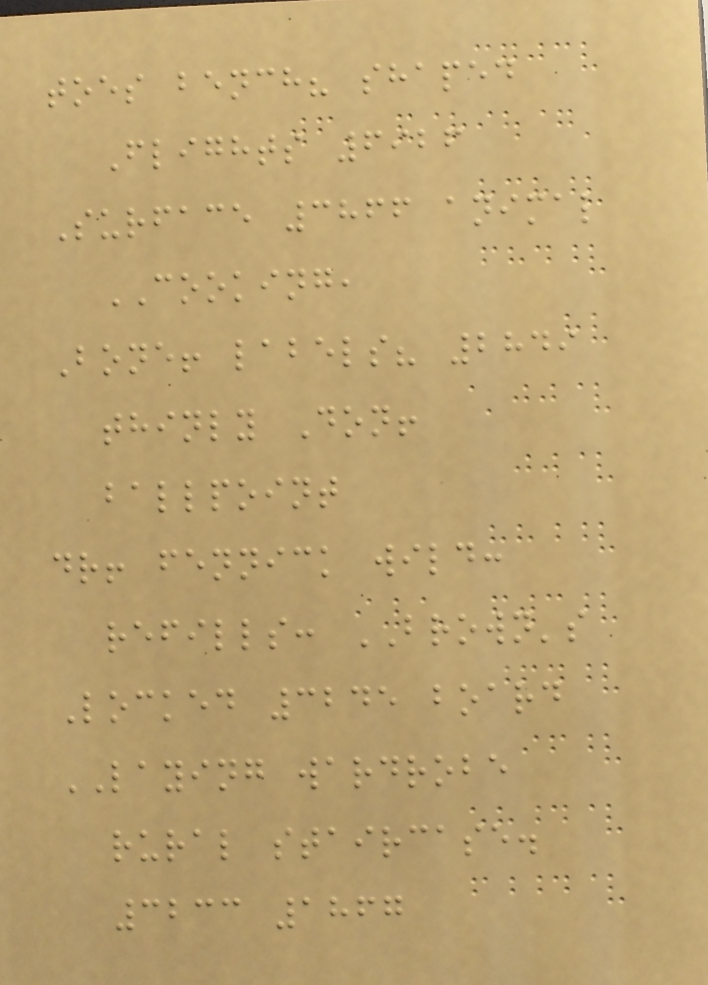toes bench? shaped
Flights 6926
Surface 3866 animal
COOKING,
Bone! labels? 2849
thinly Don!
ballpoint
dr! fennick wild:
refills: BROWN's
Locked 3245 board
LAYING wardrobe
rural staircase.
3233 1867
